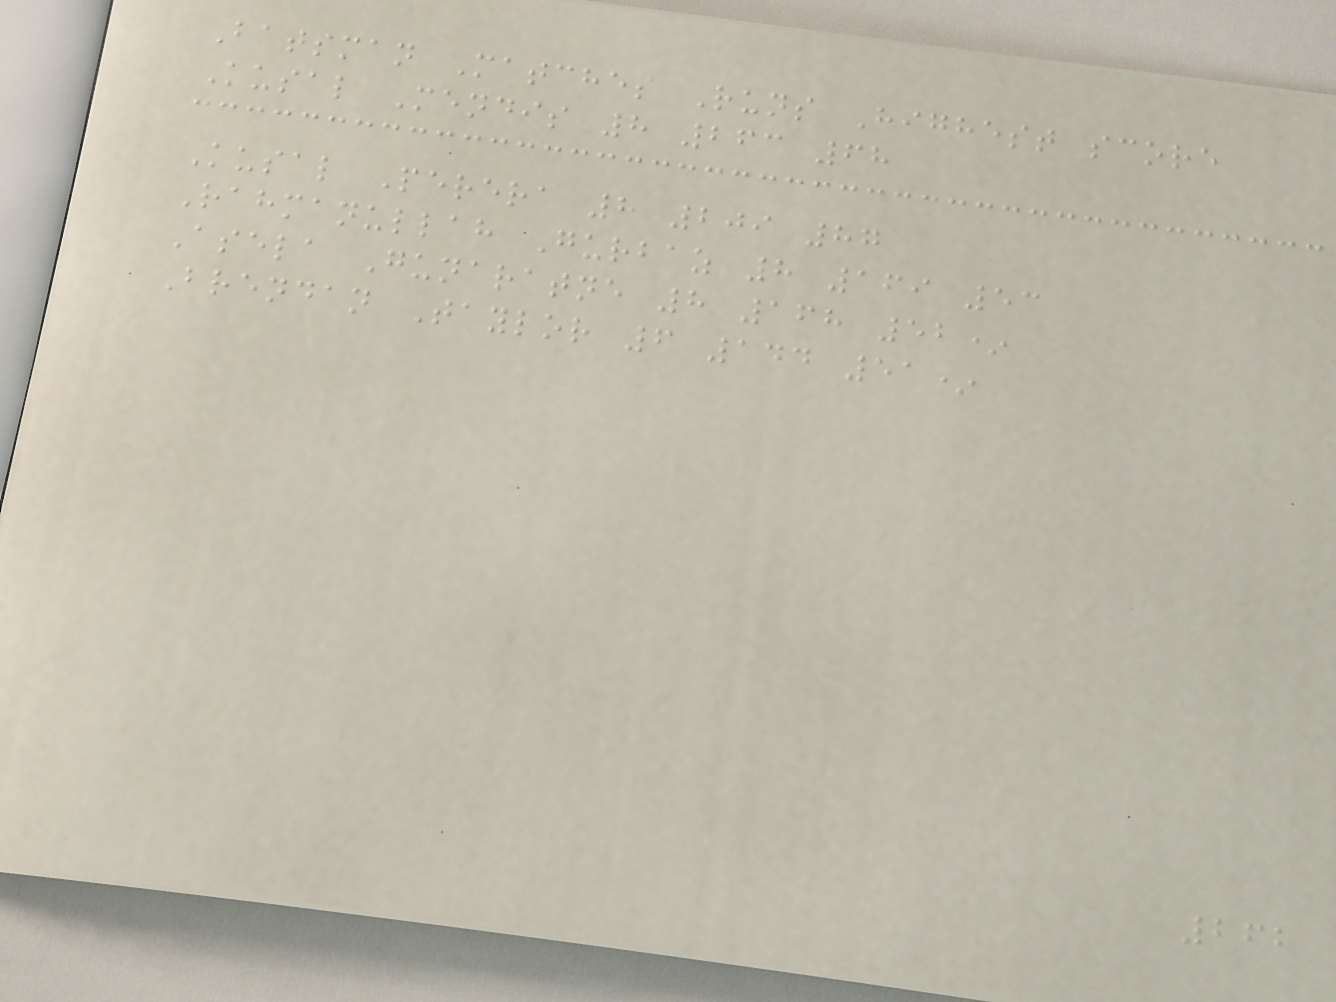Batsman Matches Runs Highest score
Kusal Mendis 8 263 68
Kusal Perera 8 209 87
Rahmanullah Gurbaz 8 169 53
Asela Gunaratne 8 168 52*
Brendan Taylor 6 144 51*
262
